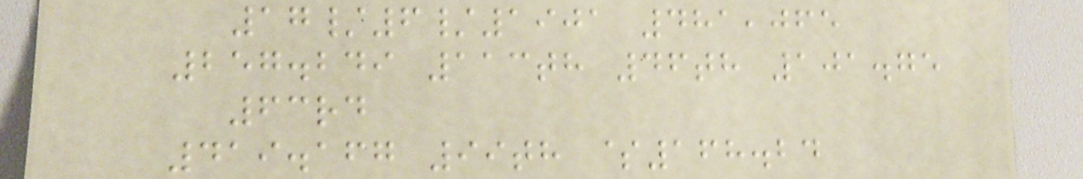17/6/1901 481,065
257.249 113th 46th 101.75
63rd
419.167 99th $168.24
